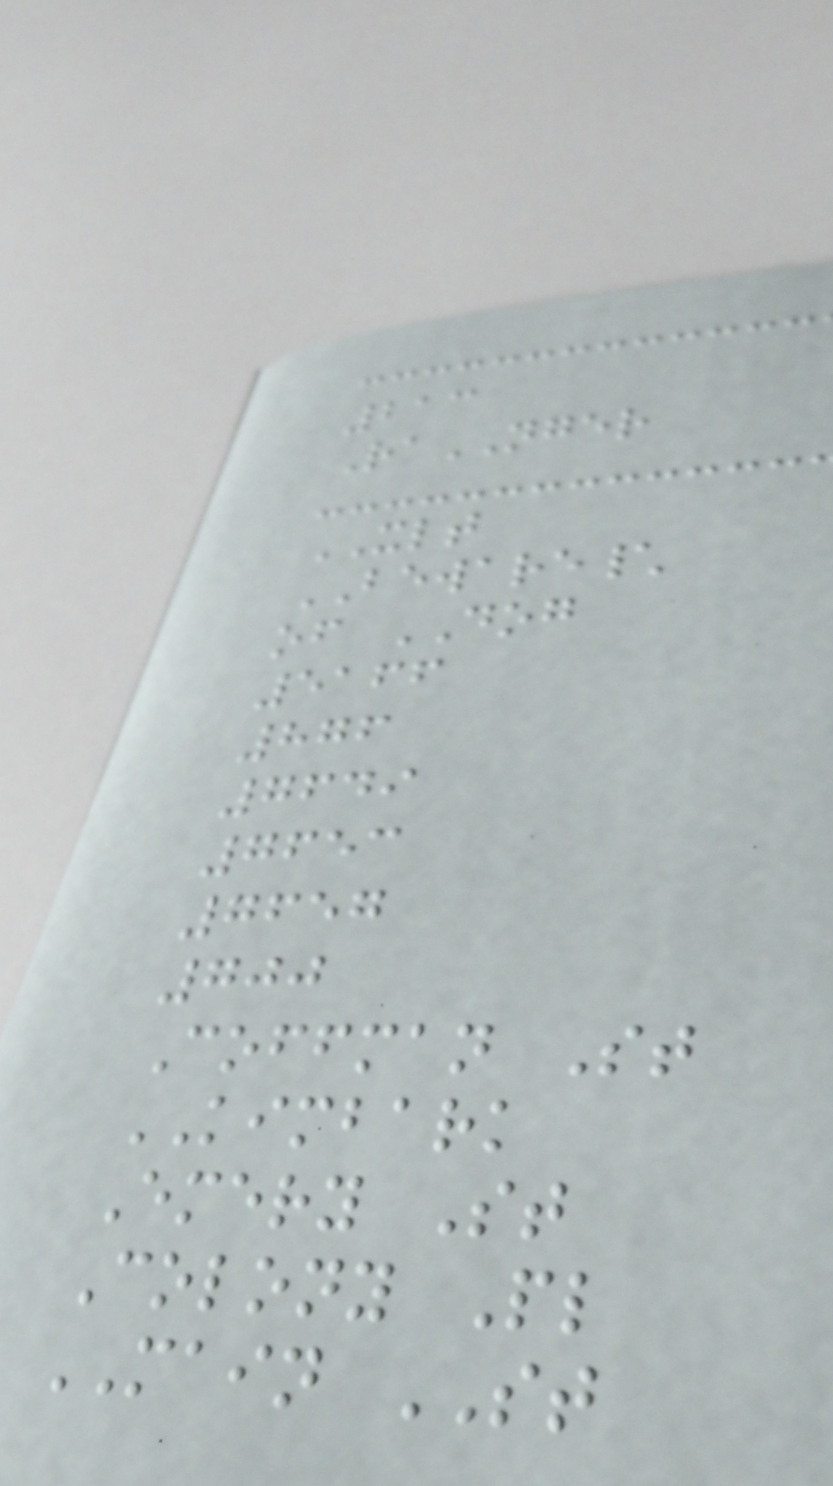213
RaNGER
XLT
BEWARE\
of DOG
5166
876
7649
7653
7657
700
Coffman St
KIMBARK
Emery St
Colony Pl
MAIN ST
